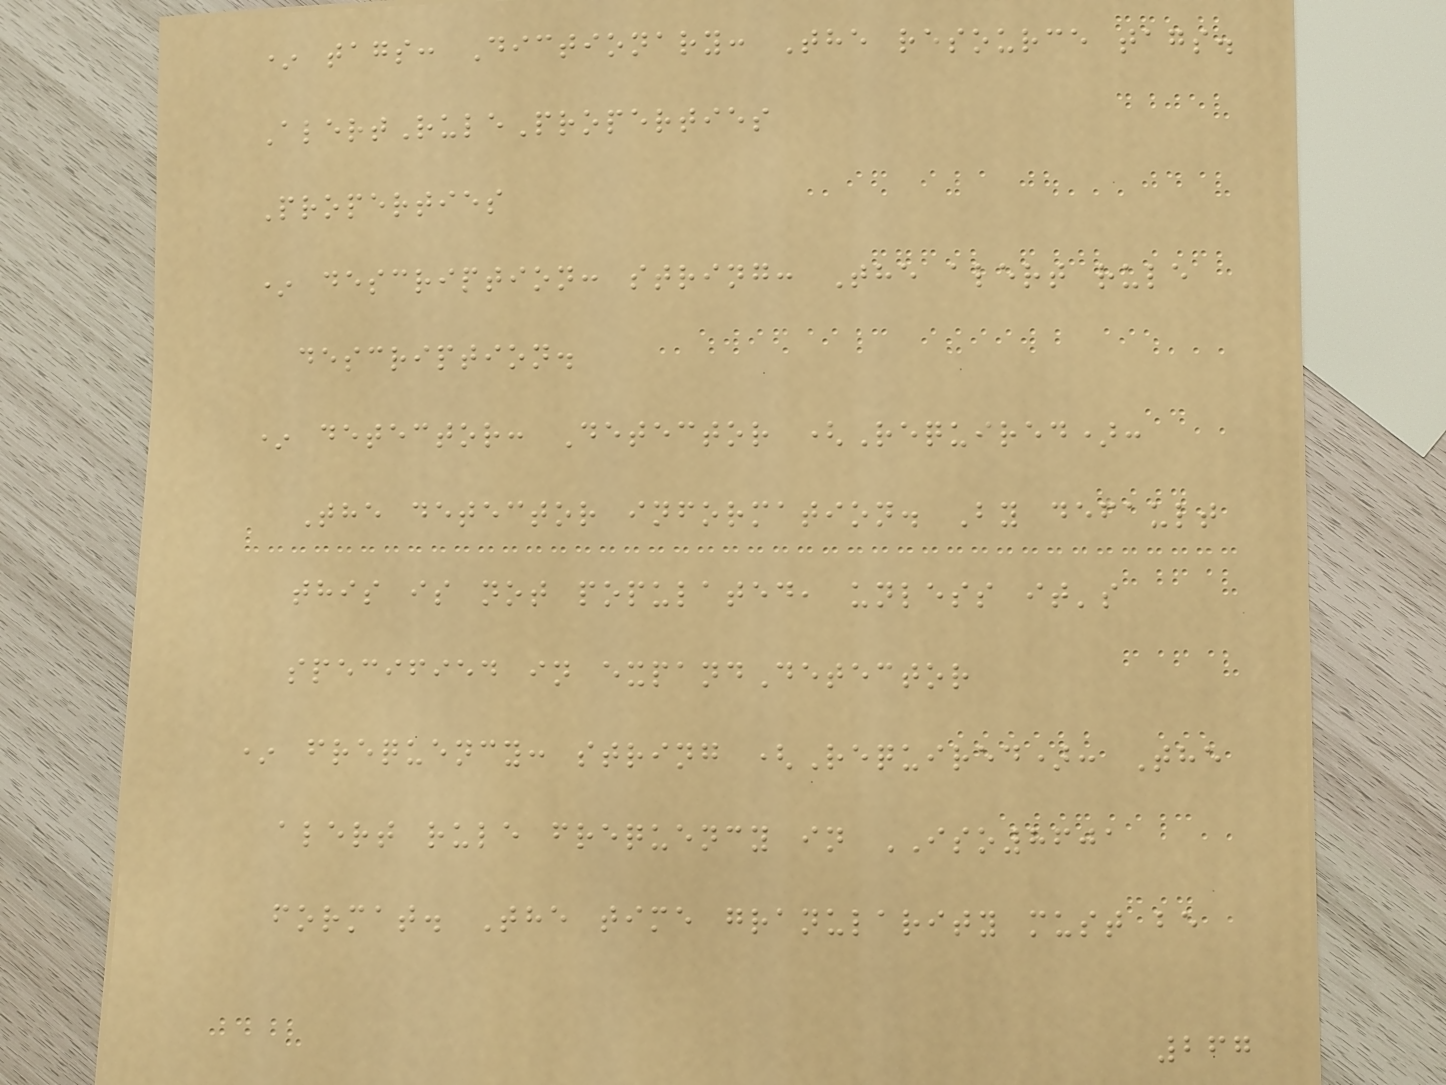* tags: Dictionary: The resource tags.
AlertRuleProperties
Properties
* description: string: The alert rule
description.
* detector: Detector (Required):
The detector information. By default
this is not populated, unless it's
specified in expandDetector
* frequency: string (Required): The
alert rule frequency in ISO8601
format. The time granularity must be
267
